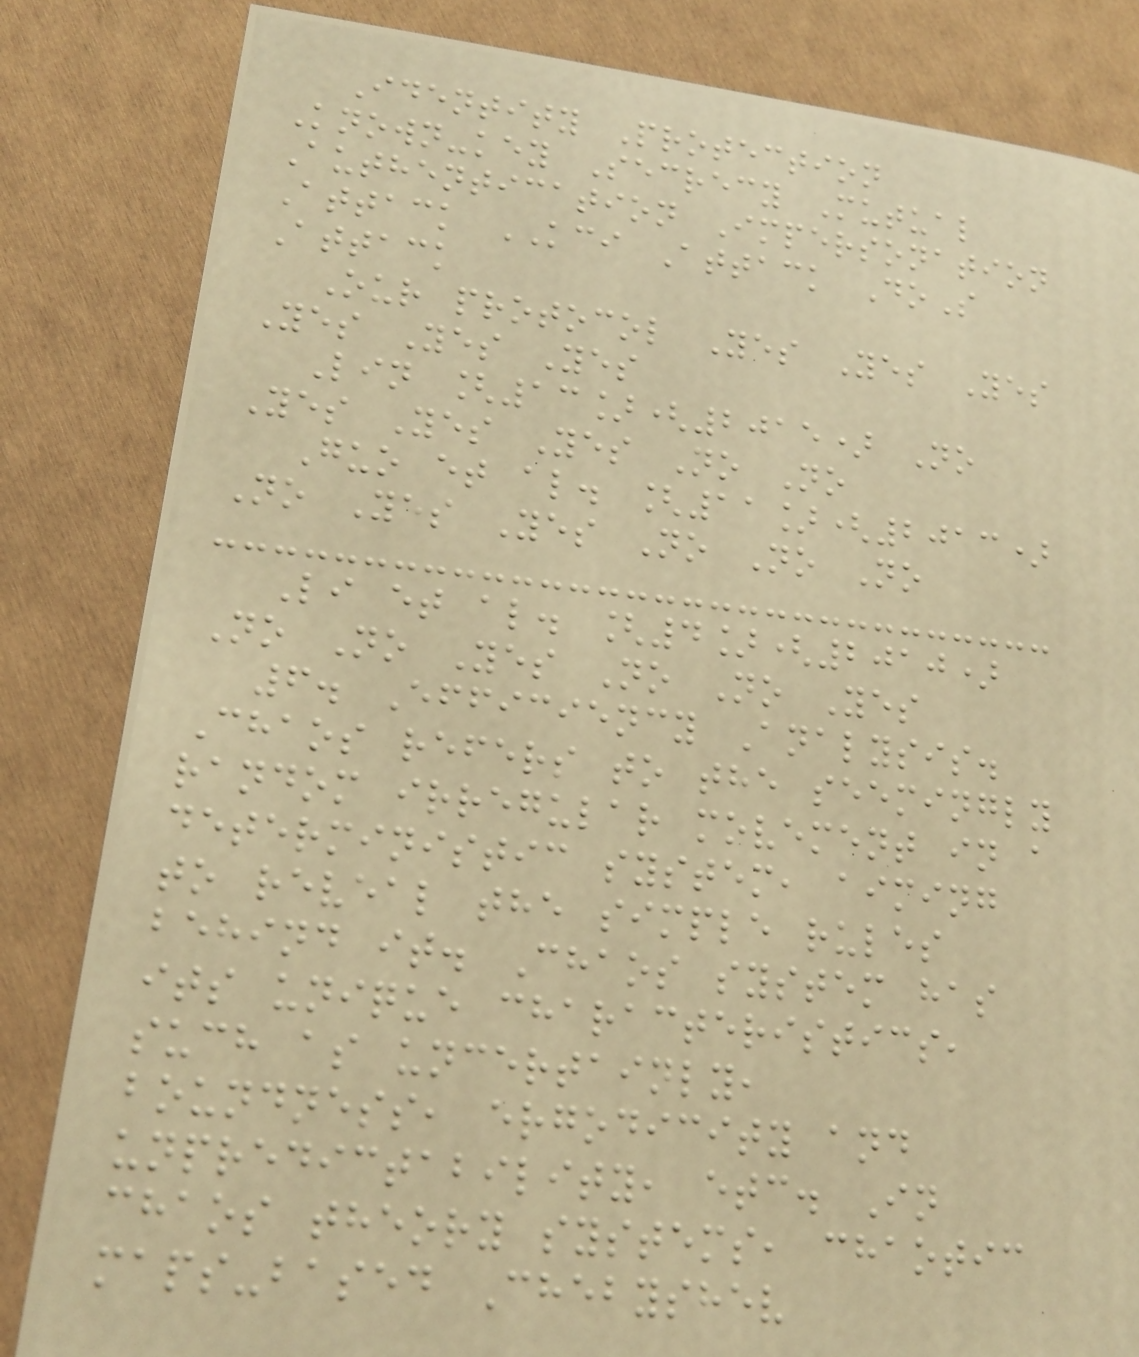Identity Protection
Known-key Secrecy Mutual
Authentication Impersonation
Attack KCI Attack DoS
Attack
Our protocol Yes Yes Yes
Yes Yes Yes
Lin [13](2015) No
Yes Yes Yes No No
Guo et al. [11](2013)
No Yes Yes No No No
Li et al. [4](2010)
No No Yes No No Yes
6. Efficiency Analysis.
Chaos refers to the seemingly
random irregular movement in a
deterministic system, aiming
to reveal the simple rules
behind it. Chaos system has
its unique characteristics,
such as uncertainly,
boundness, ergodicity and
unpredictability, etc. In
chaos theory systems, chaotic
maps-based Chebyshev
